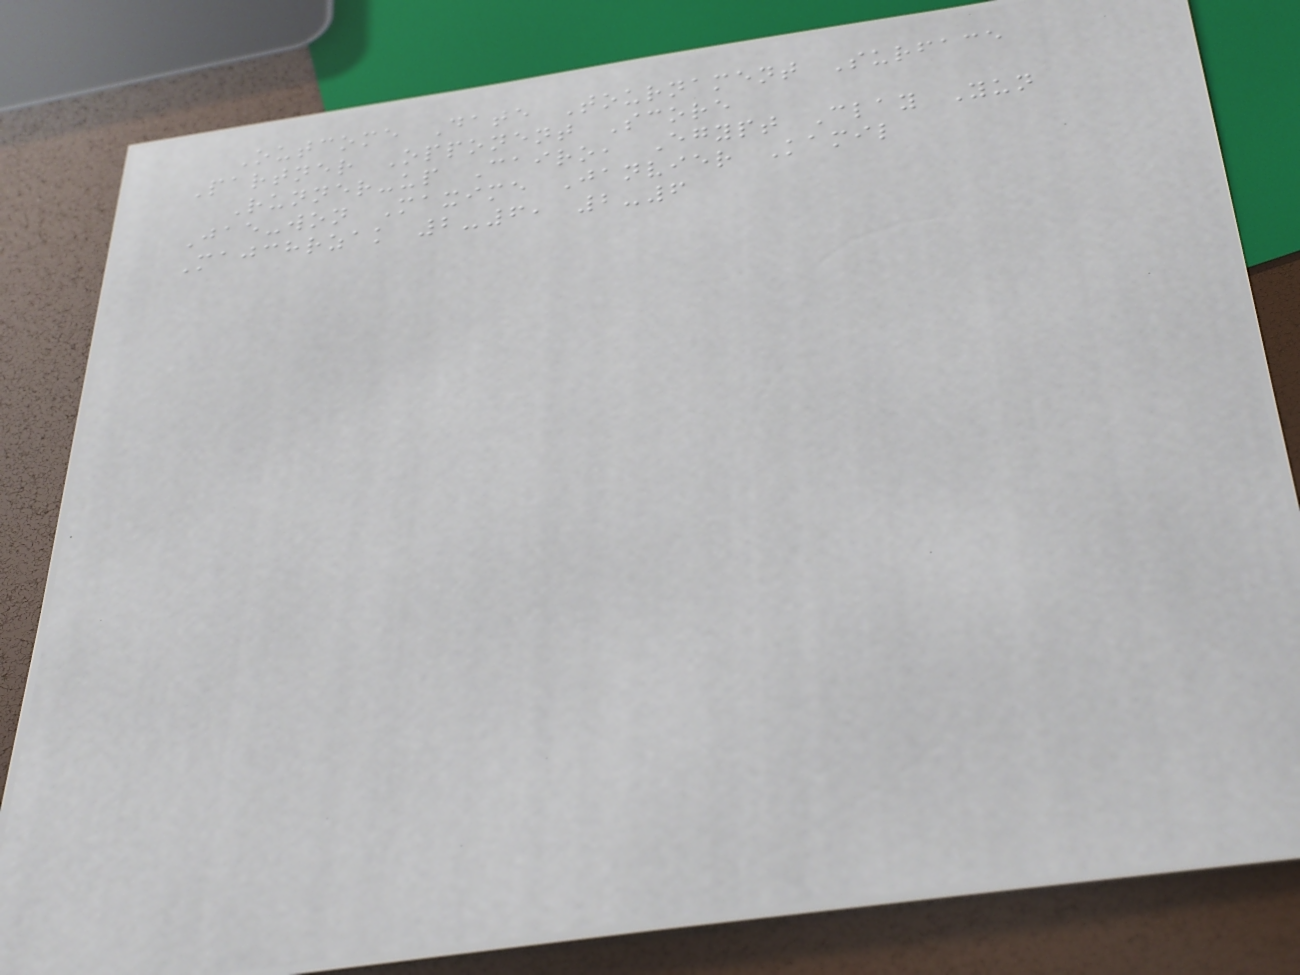Outcome Date Tournament Surface
Partner Opponent Score
Runner-up Cairo, Egypt Clay Yun
Jae-won Maxime Janvier Kamil
Majchrzak 2-6, 2-6
